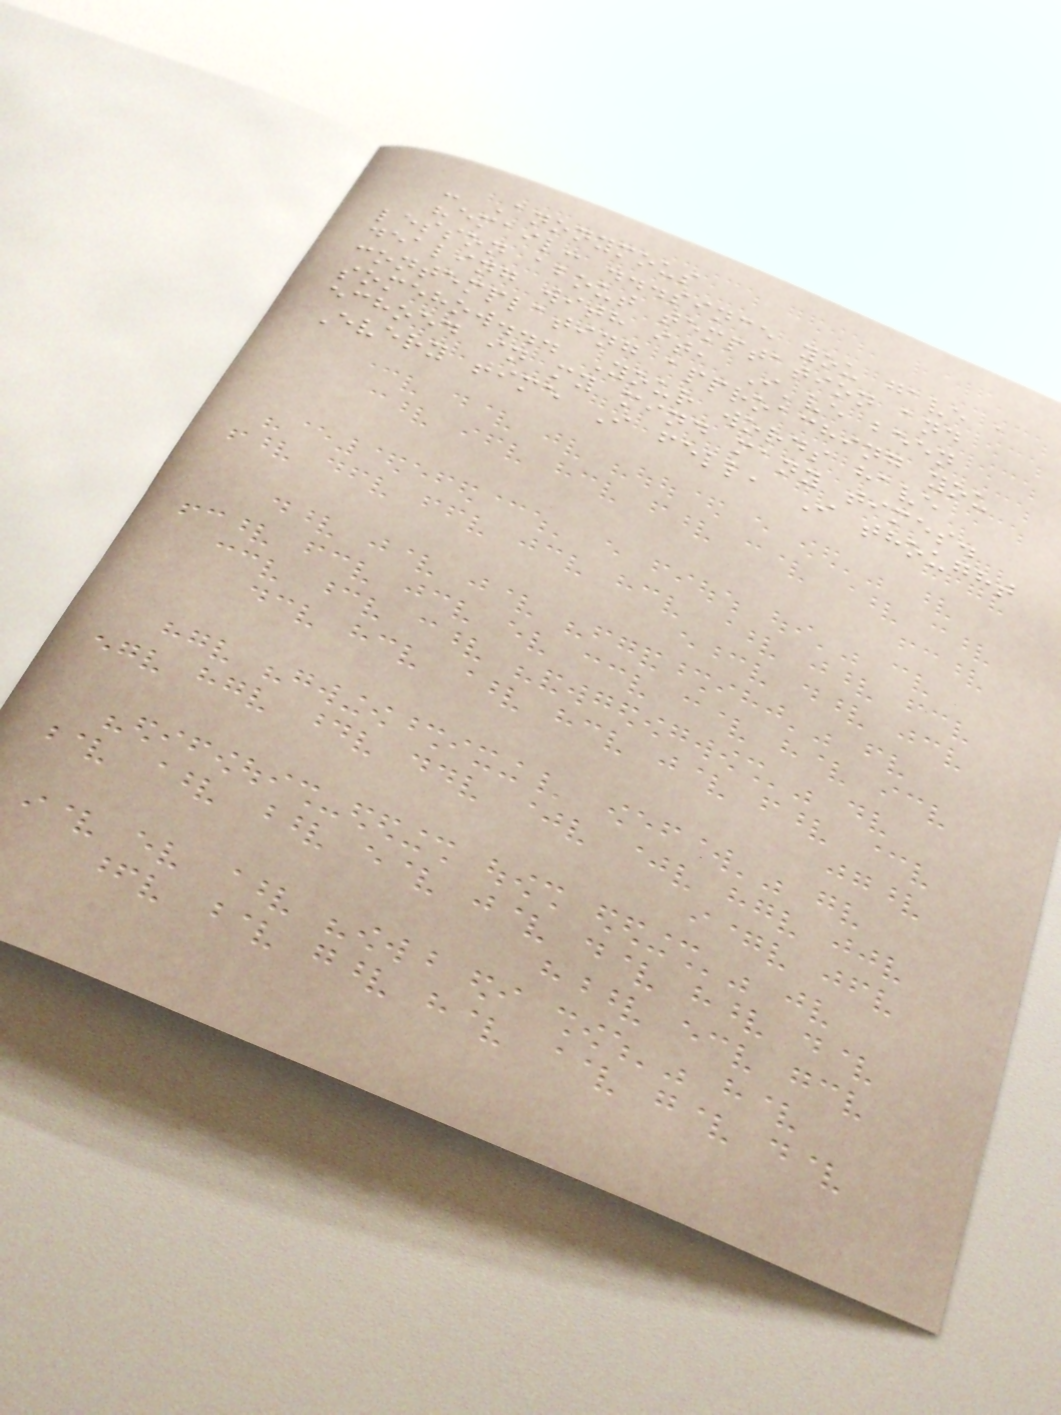- Anonymous
"email: ...since you gave a
lesson about temptation and
dealing with it, I've been
contemplating approaching you
somehow... Your words have
echoed in my mind many times.
Every time I fell, I thought
